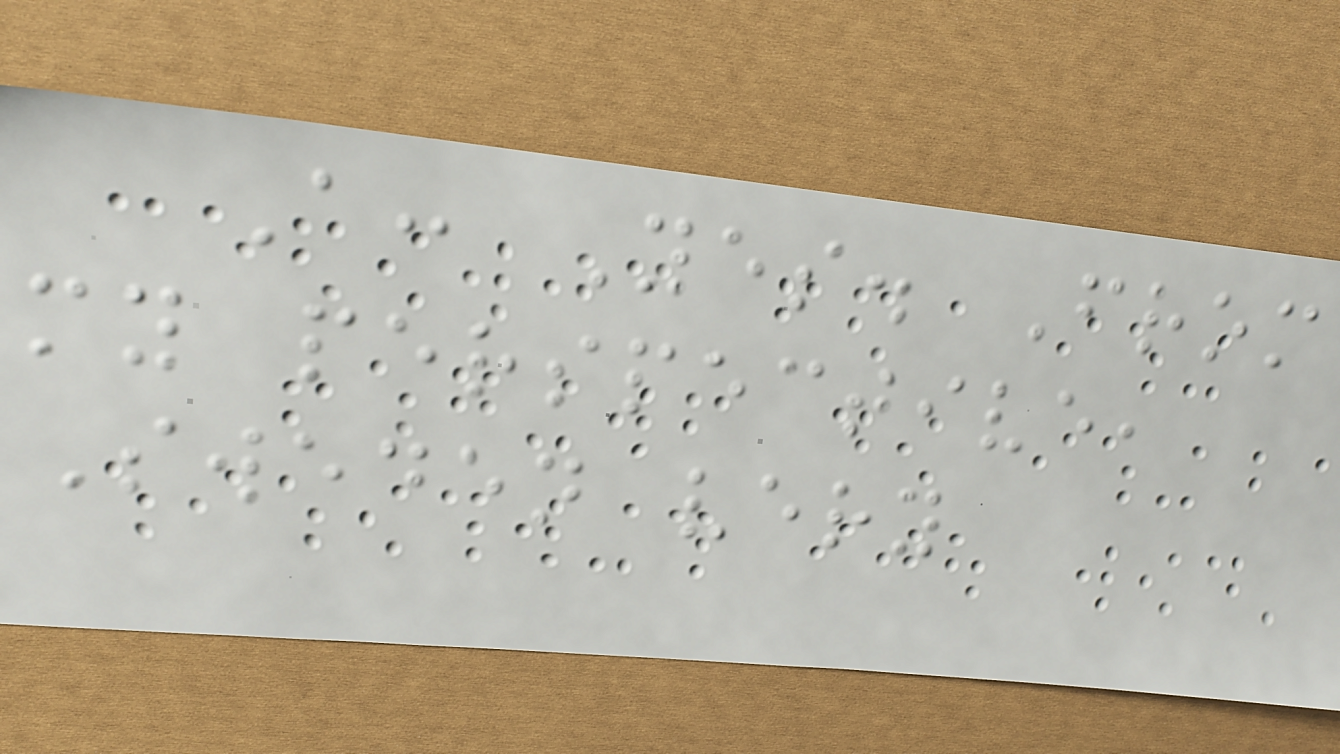A: Yes. From
my perspective,
Sweden very
